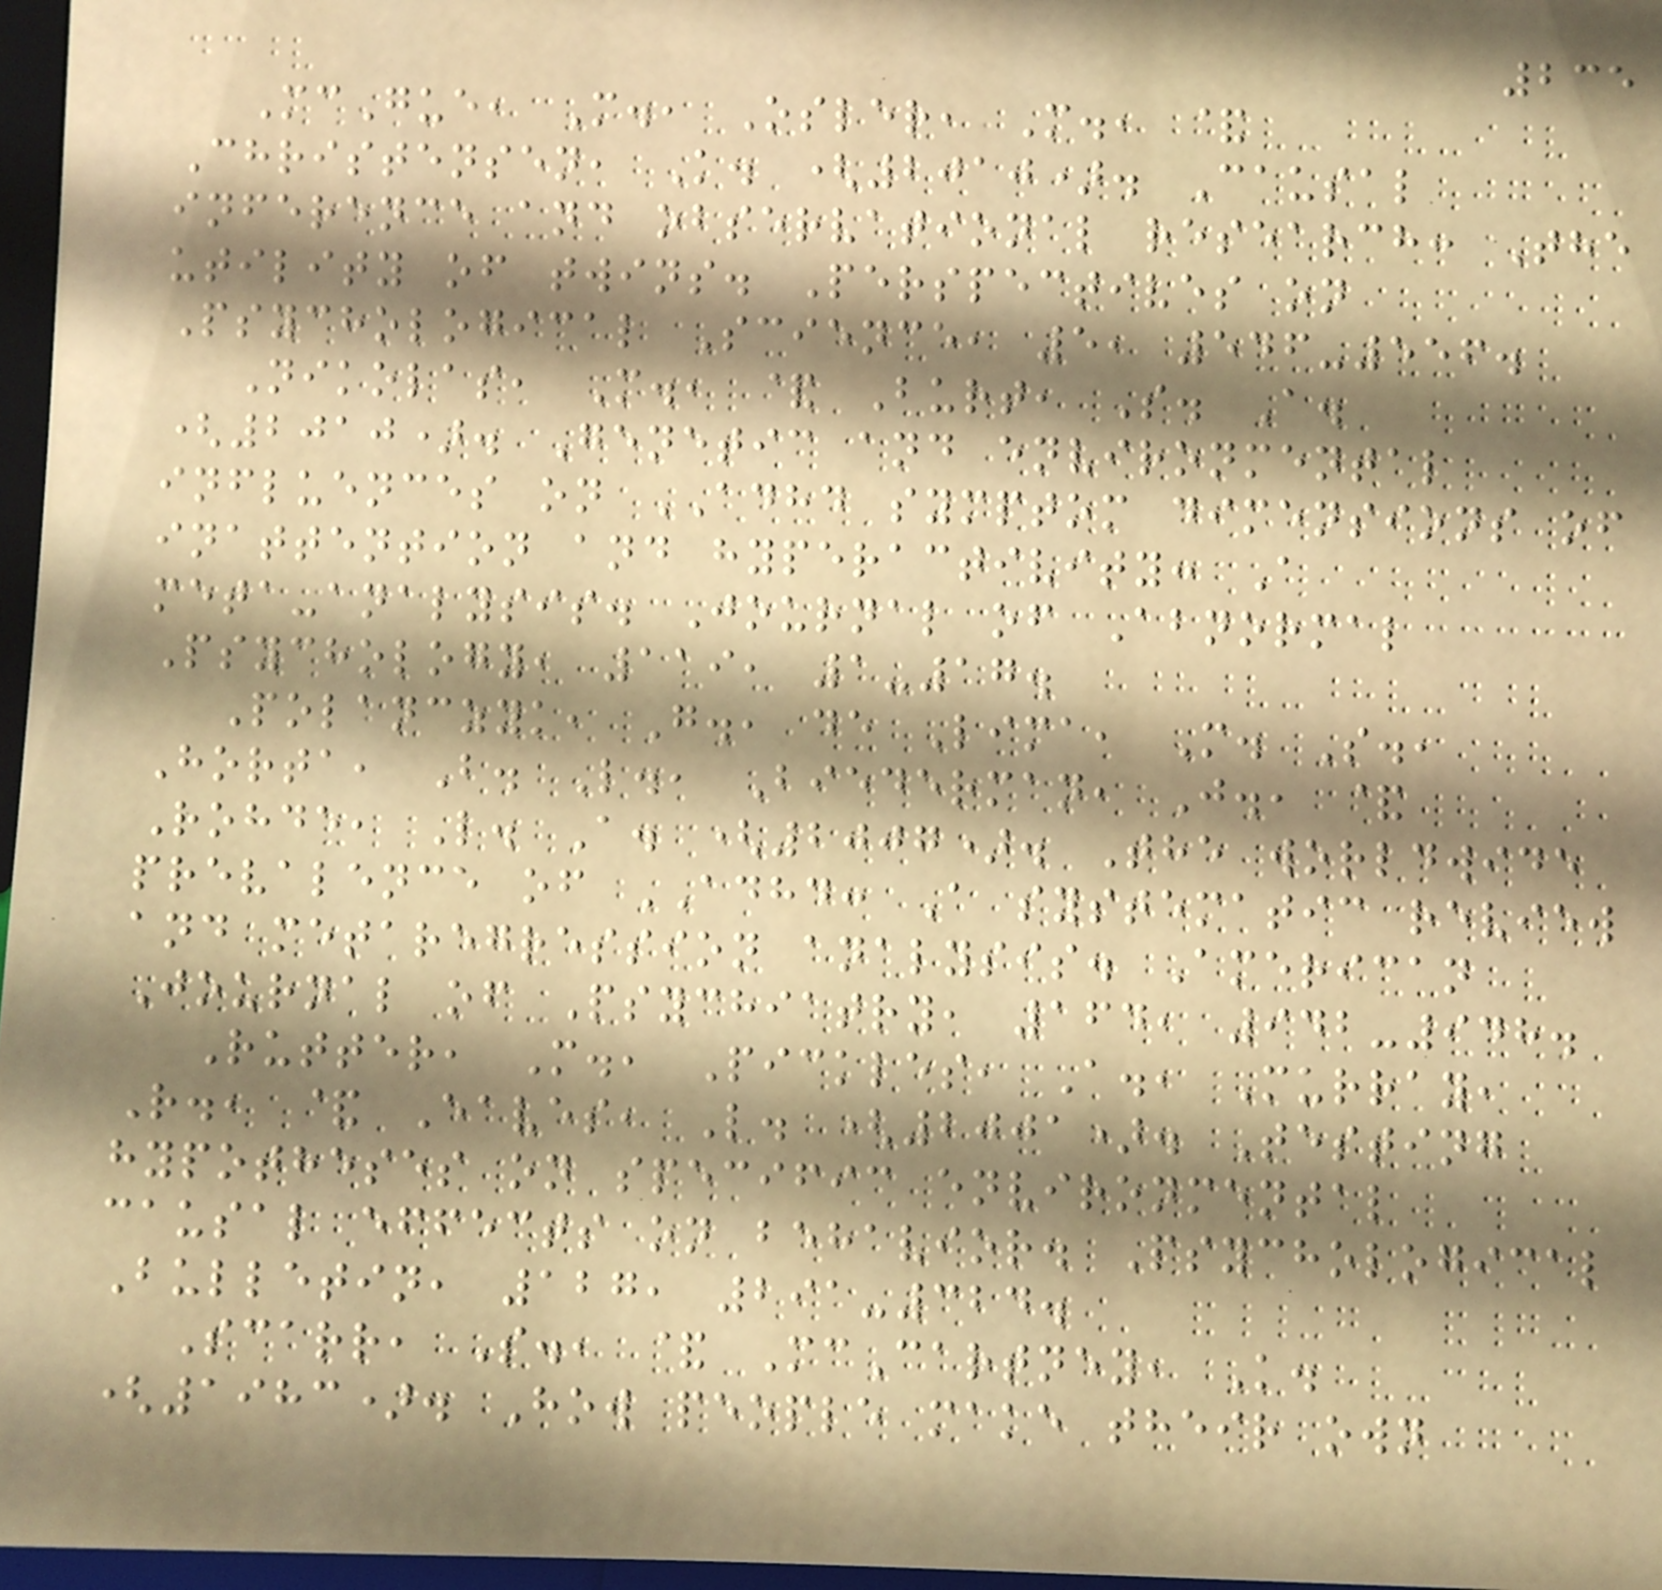235
McGue, M., Osler, M., &
Christensen, K. (2010). Causal
inference and observational research: The
utility of twins. Perspectives on
Psychological Science, 5, 546-556.
Nikolas, M., & Burt, S. A.
(2010). Genetic and environmental
influences on ADHD symptom dimensions of
inattention and hyperactivity: A
meta-analysis. Journal of Abnormal
Psychology, 119, 1-17.
Polanczyk, G., de Lima, M. S.,
Horta, B. L., Biederman, J., &
Rohde, L. A. (2007). The worldwide
prevalence of ADHD: A systematic review
and metaregression analysis. American
Journal of Psychiatry, 164, 942-948.
Rutter, M., Pickles, A., Murray,
R., & Eaves, L. (2001). Testing
hypotheses on specific environmental
causal effects on behavior. Psychological
Bulletin, 127, 291-324.
Scarr, S., & McCartney, K.
(1983). How people make their own
